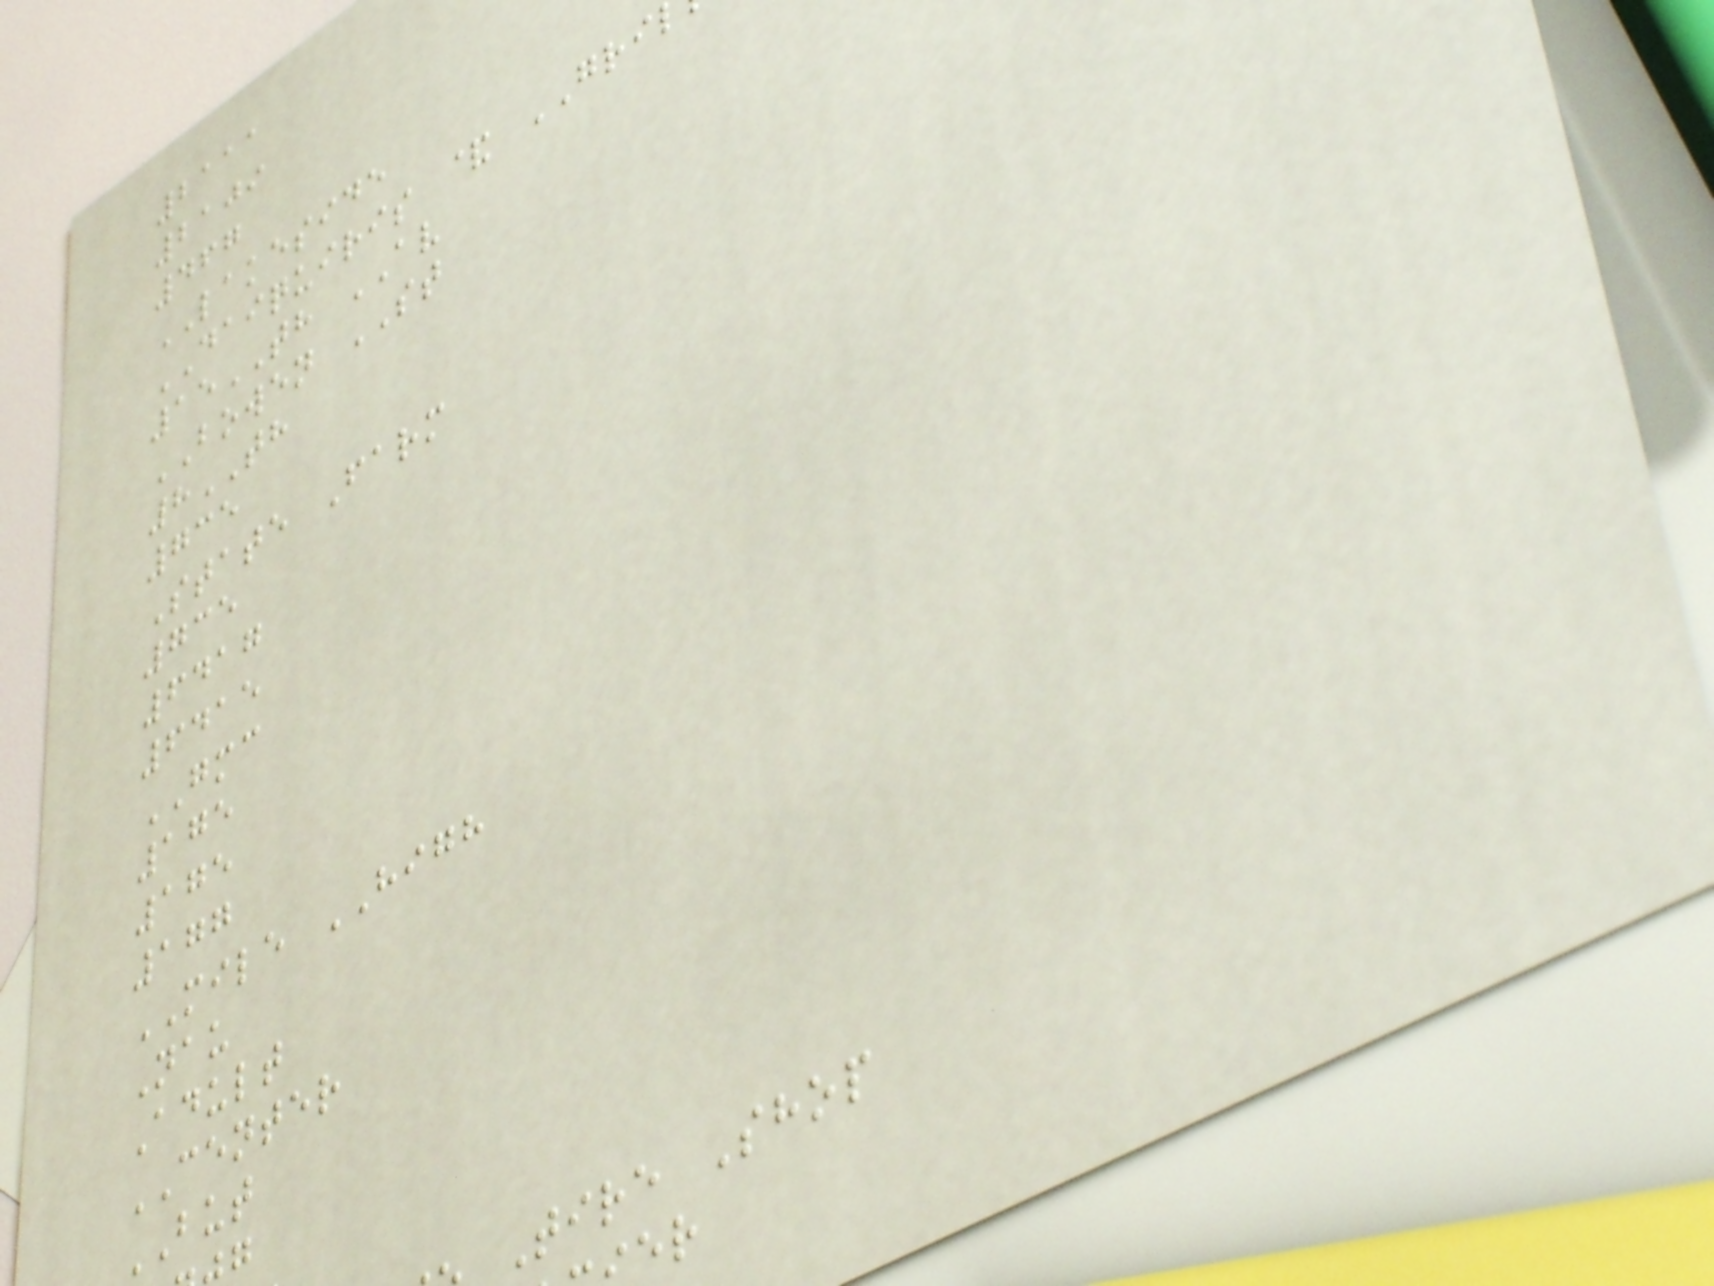2111
2109
467
LAKESIDE
DAIQUIRIS & GRI
15TH AV
BOWEN ST
8TH
735
State Farm
735
6417
6415
GMC
175
175
177
MILE HIGH
Nau
Adult
CENTER
BUT
Tire Shop
